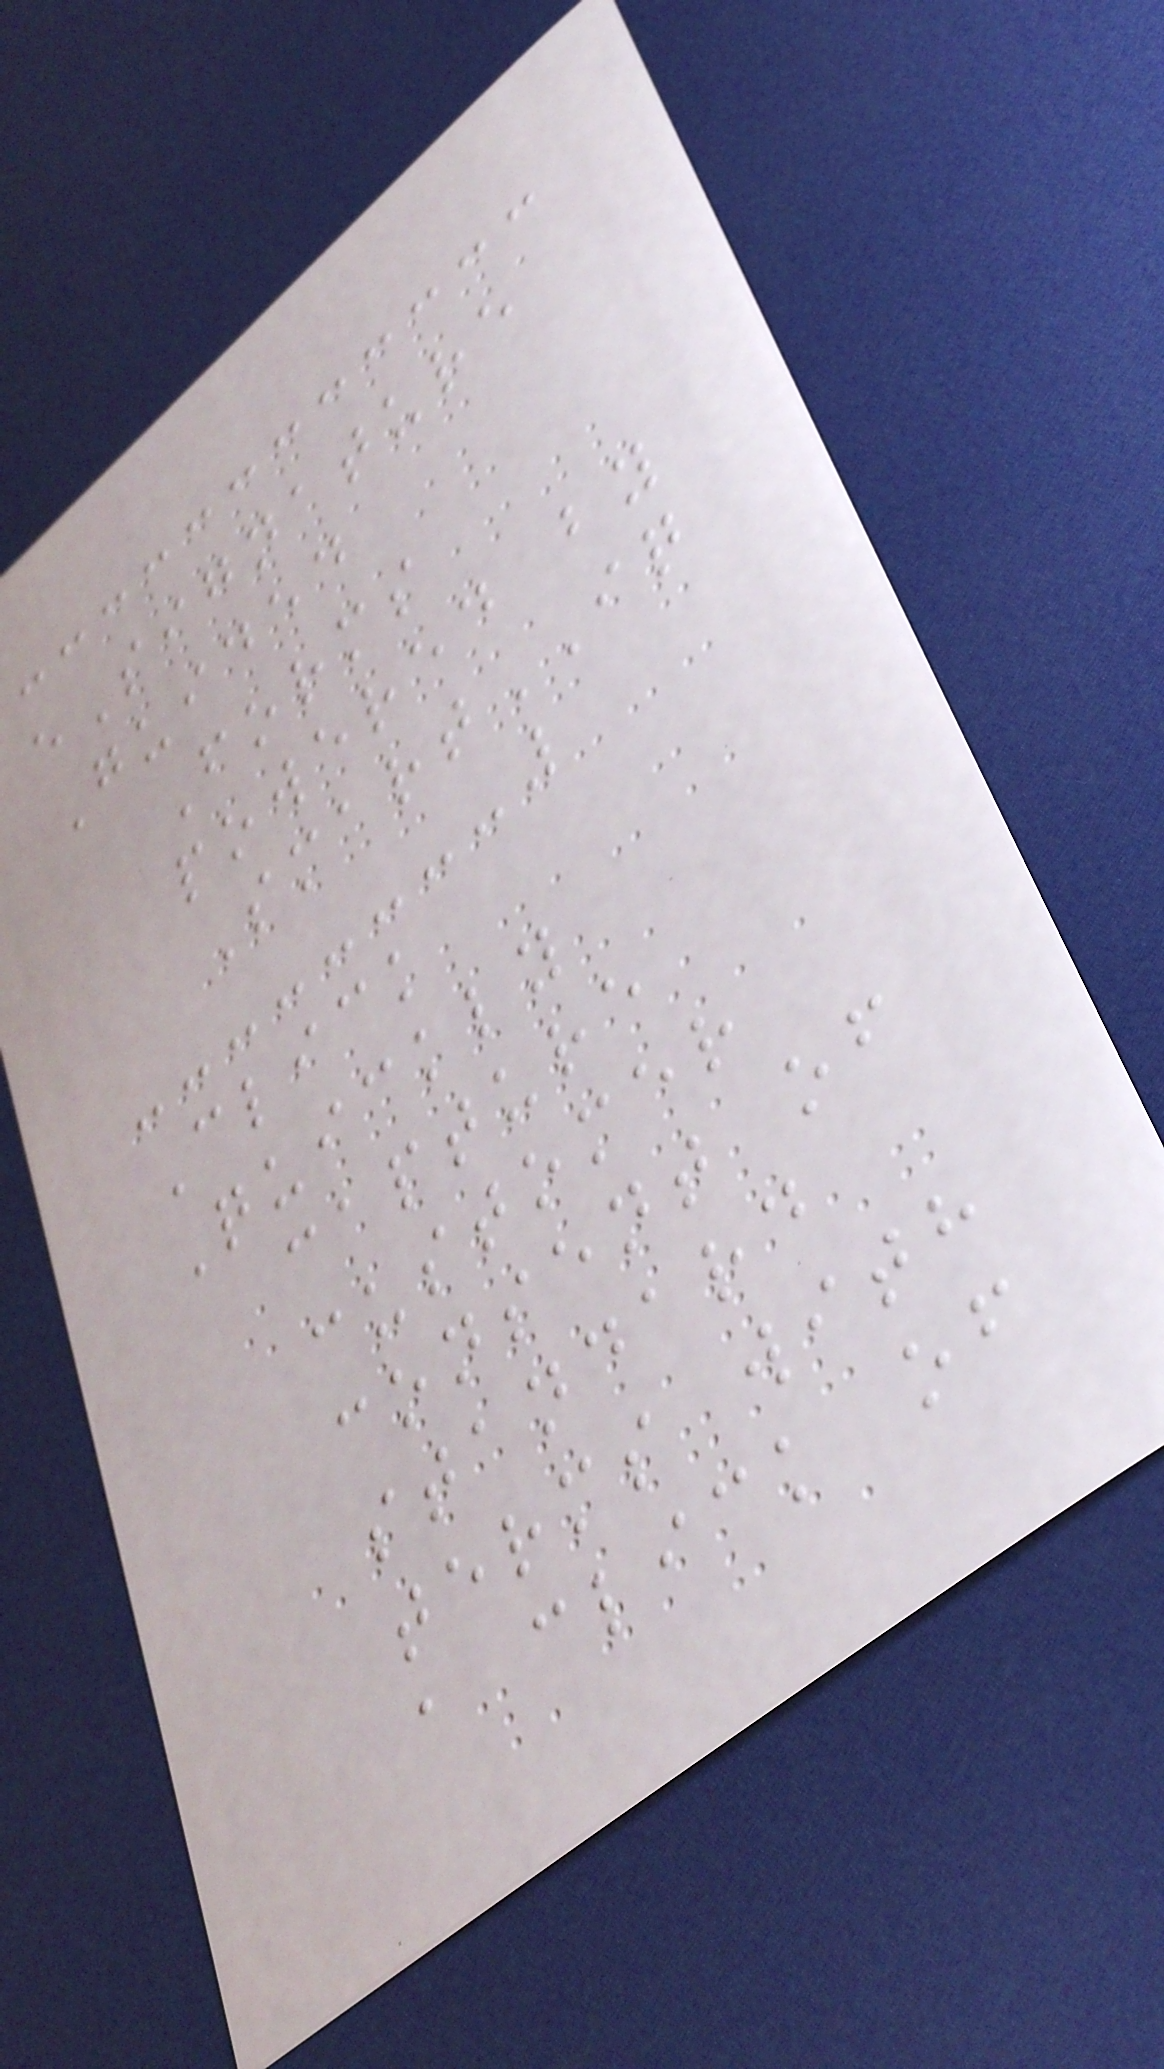eSignature
Guided
Forms
powered by
SmartIQ
Click
Quickly
capture
customer
consent of
standard
terms with
a click of
